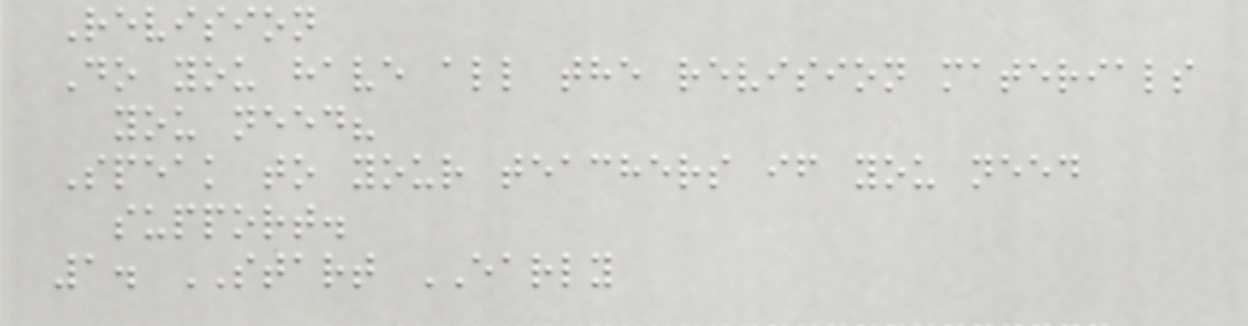Revision
Do you have all the revision materials
you need?
Speak to your teachers if you need
support.
1. START EARLY
